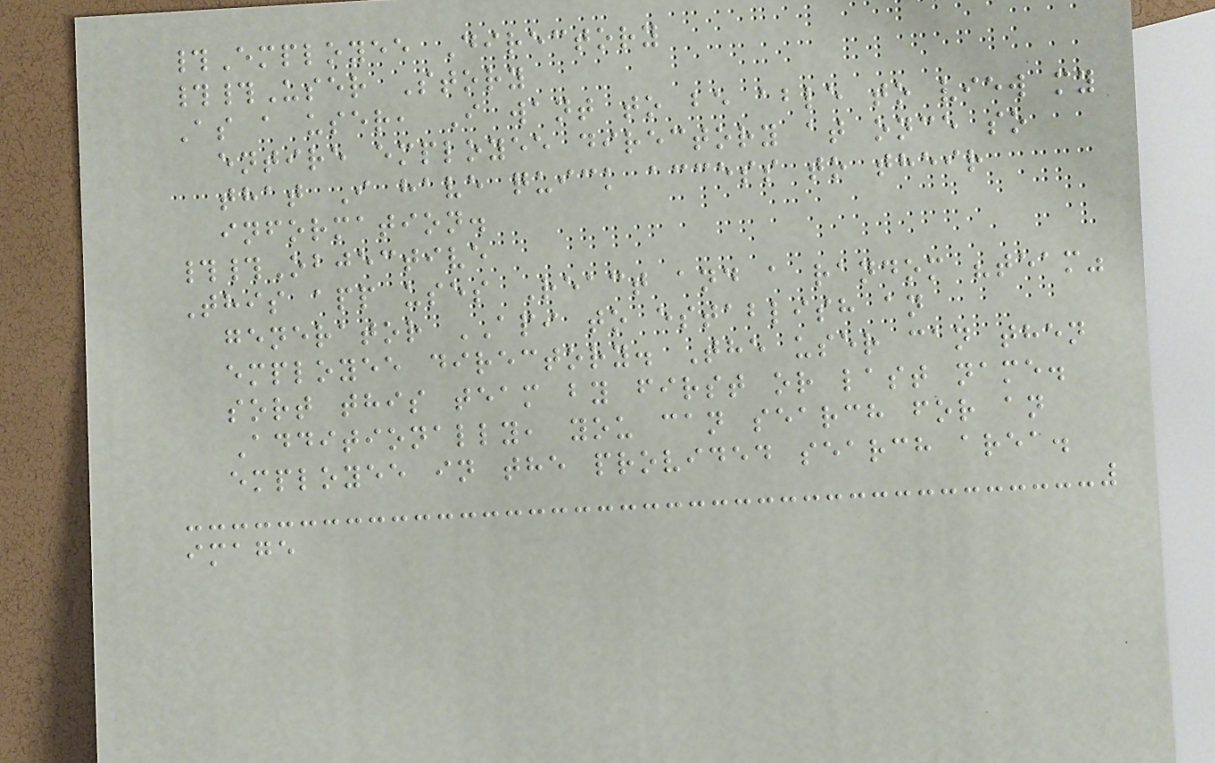#Employee Directory
##User Story
As a user, I want to be able to view my
entire employee directory at once so
that I have quick access to their
information.
##Objective
This app uses React and a random "team"
generator API to establish an
employee directory. The user can then
sort this team by first or last name.
Additionally, you can search for an
employee in the provided search area.
image
